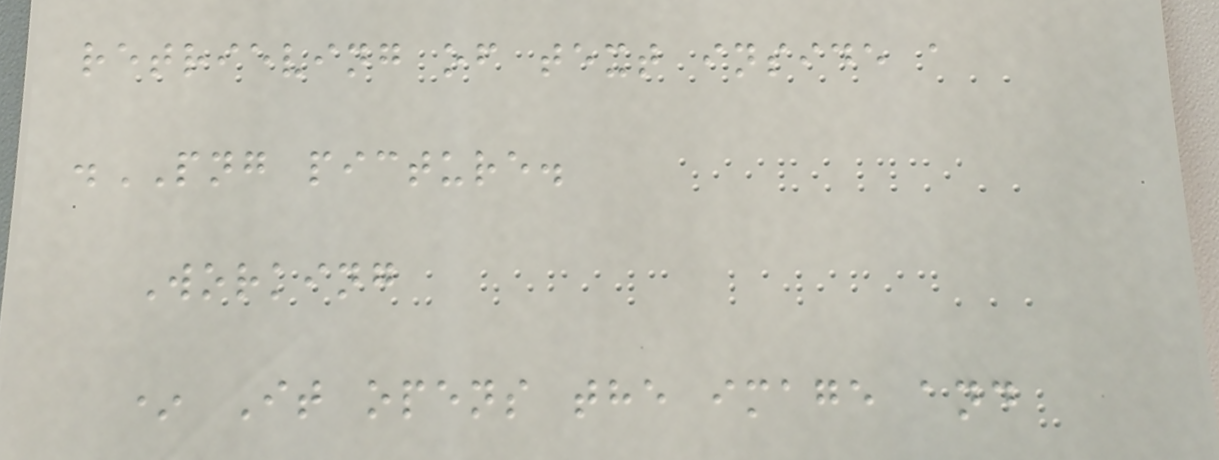retrieving of text inside a
.PNG picture.
Working
* It opens the image and
